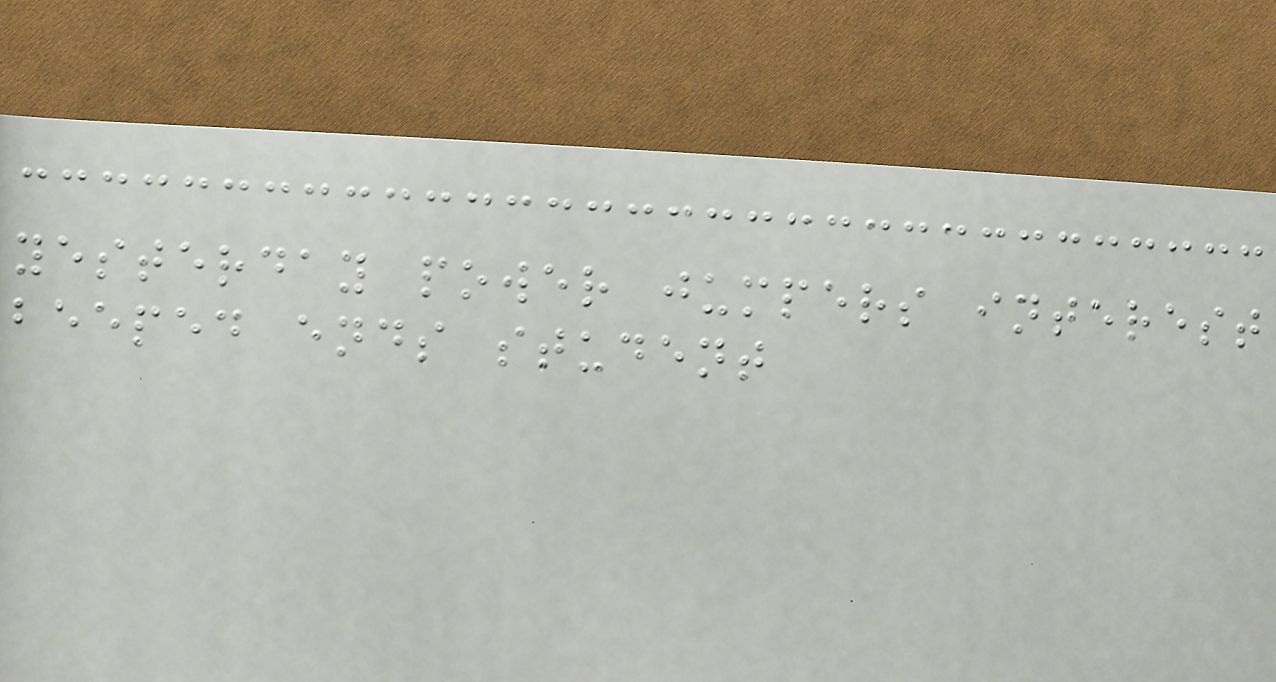yesterday power jumpers interest
beeped ends student
